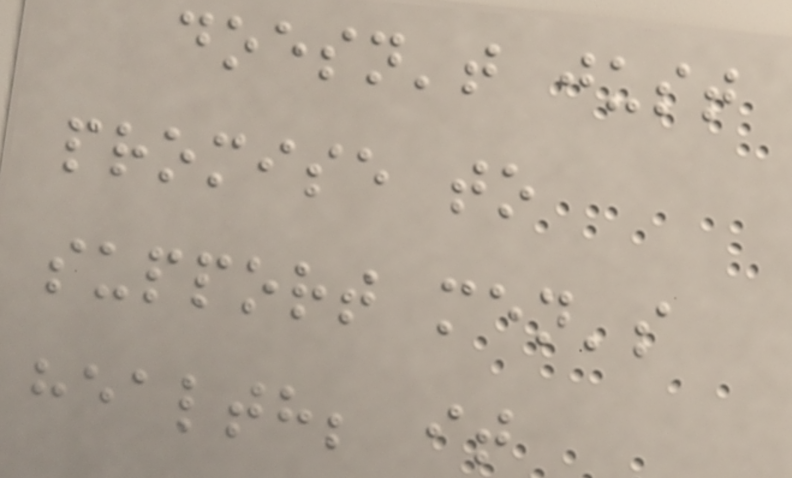doesn't just
promise to
support men's
health; it
